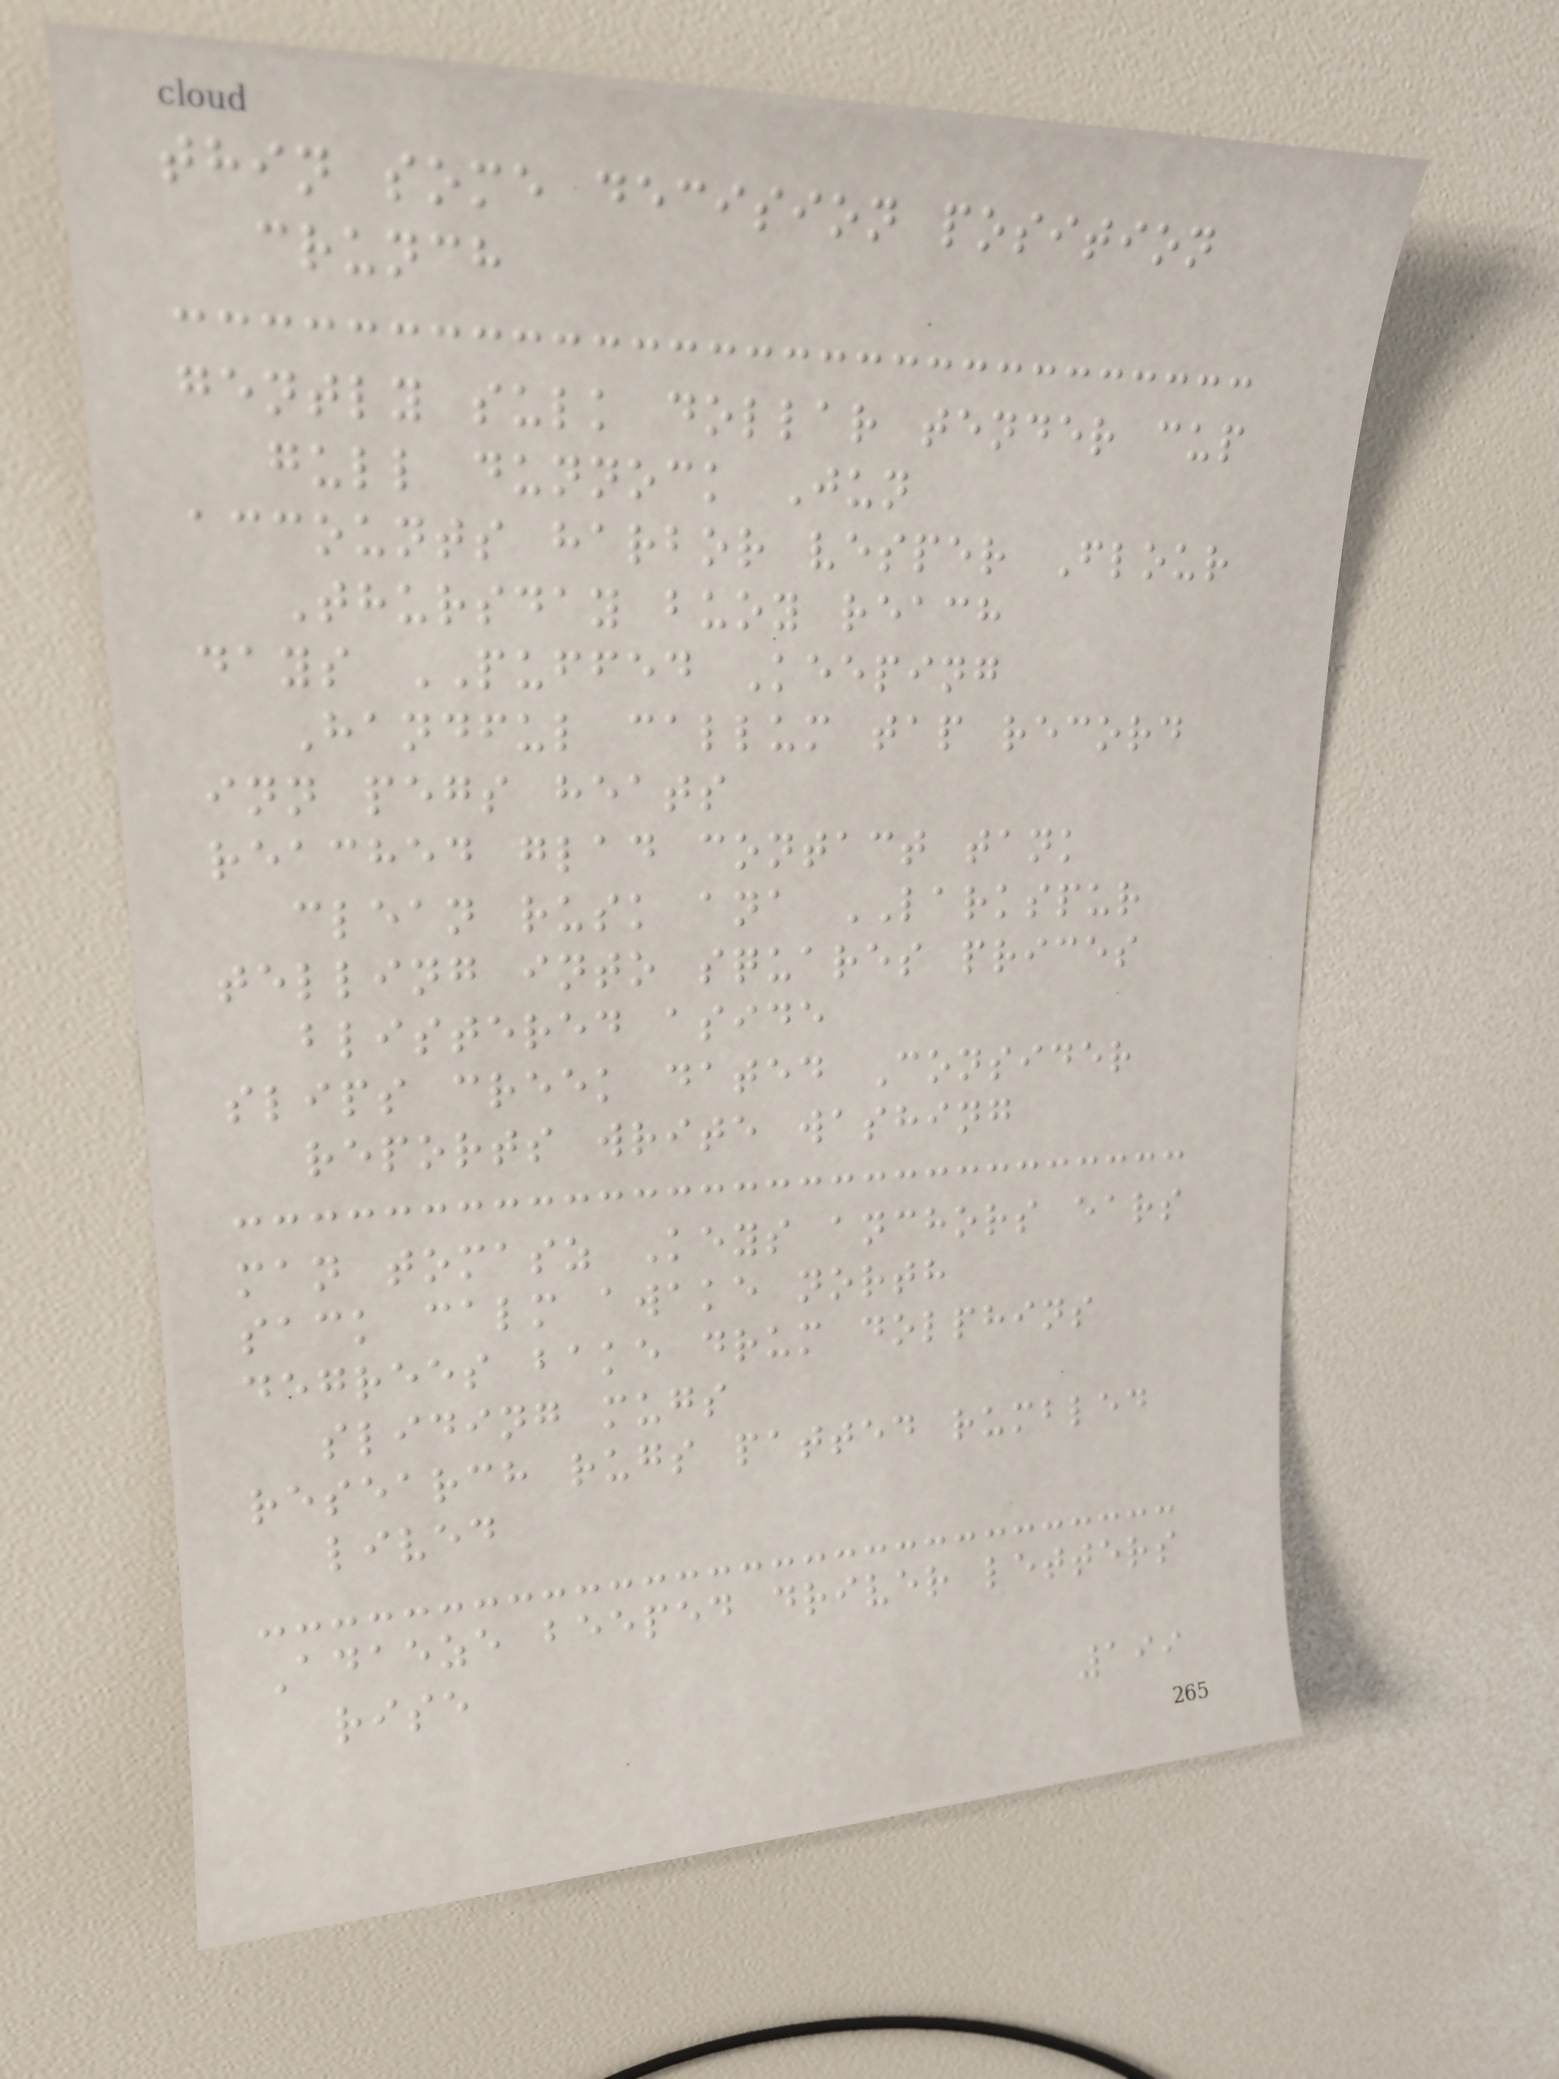thin some decision position
crunch
gently sulk dollar tender cup
gull dunnock Jun
accounts harbor vesper Flour
Thursday buoy reach
days PUFFED Keeping
Handful callum tap record
inn pegs heats
reached glad contact tank
clean rusk ana LARKSPUR
telling into squares prices
blistered aside
slips creek dated Consider
reports write washing
man tomasz Keys anchors ears
sack calm awake north
degrees bake drum dolphins
sliding mugs
research rugs patted rumbled
lived
Adaeze beeped driver letters
rise
199
